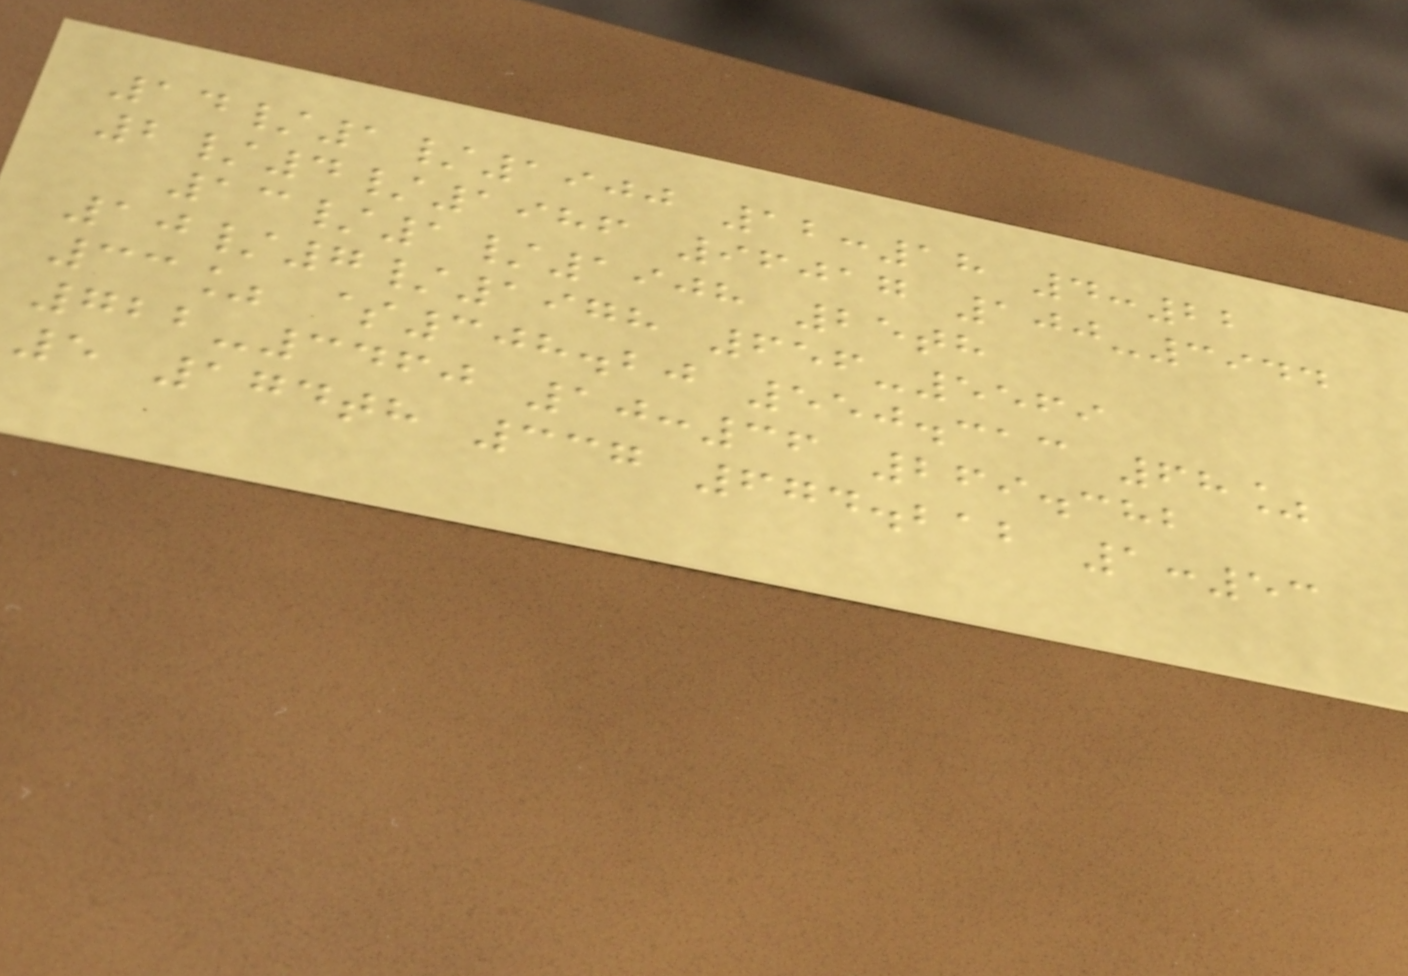14/1/1900 12:18 4:22
2/4/1986 96017 100-3944
13/1/1908 25th
10/7/1978 656-5569
33% $308.20 550.313 68%
722-3460 10:36 269.382
5 174th 337 674.212 1:53
